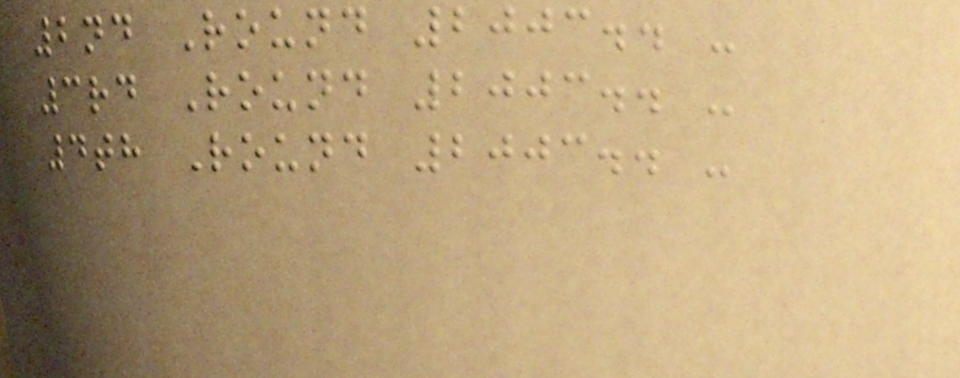2nd Round 2003.. -
3rd Round 2003.. -
4th Round 2003.. -
